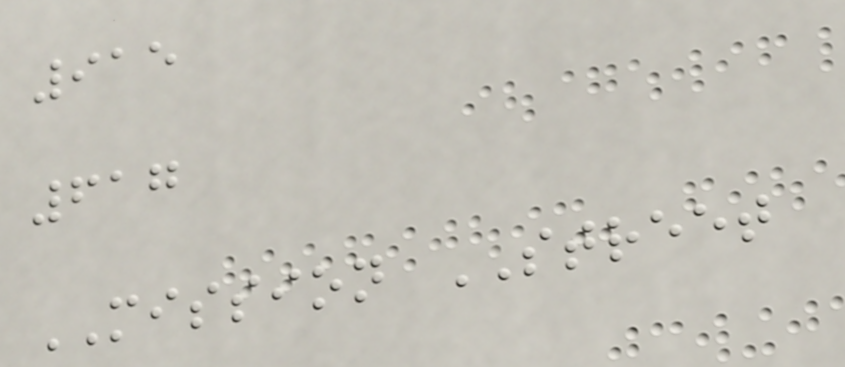915
617
MISSION STREET
